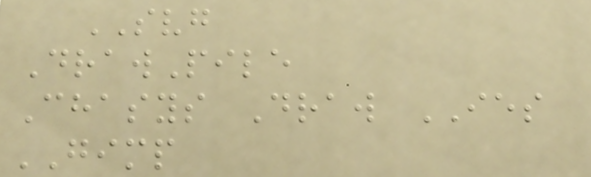SVG
DrawPile
Chasys Draw IES
GIMP
